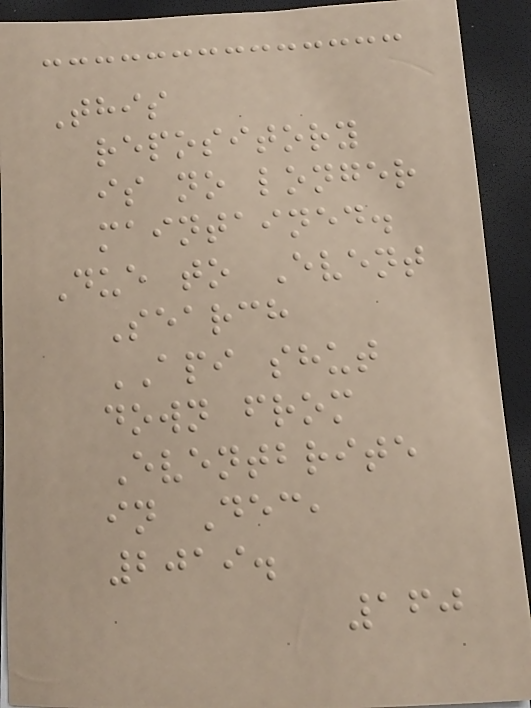This
repository
is no longer
maintained.
Due to Event
Search
API shut
down from
Eventbrite
in Dec,
2019.
160
